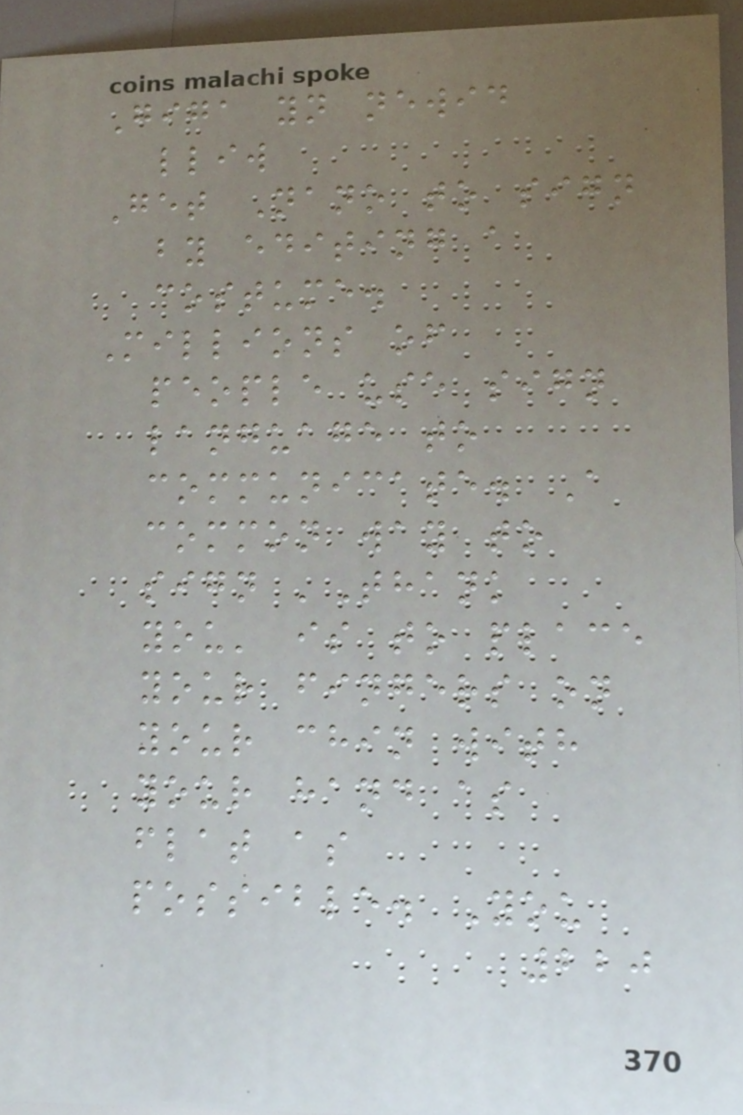Giga yn newid
lliw
Get Nano to sign
by editing a
costume.
Millions of
people use sign
language to
communicate. A
common way to
sign 'Thank
you' is to place
your fingers on
your chin with
your hand as
flat as
possible. You
220
